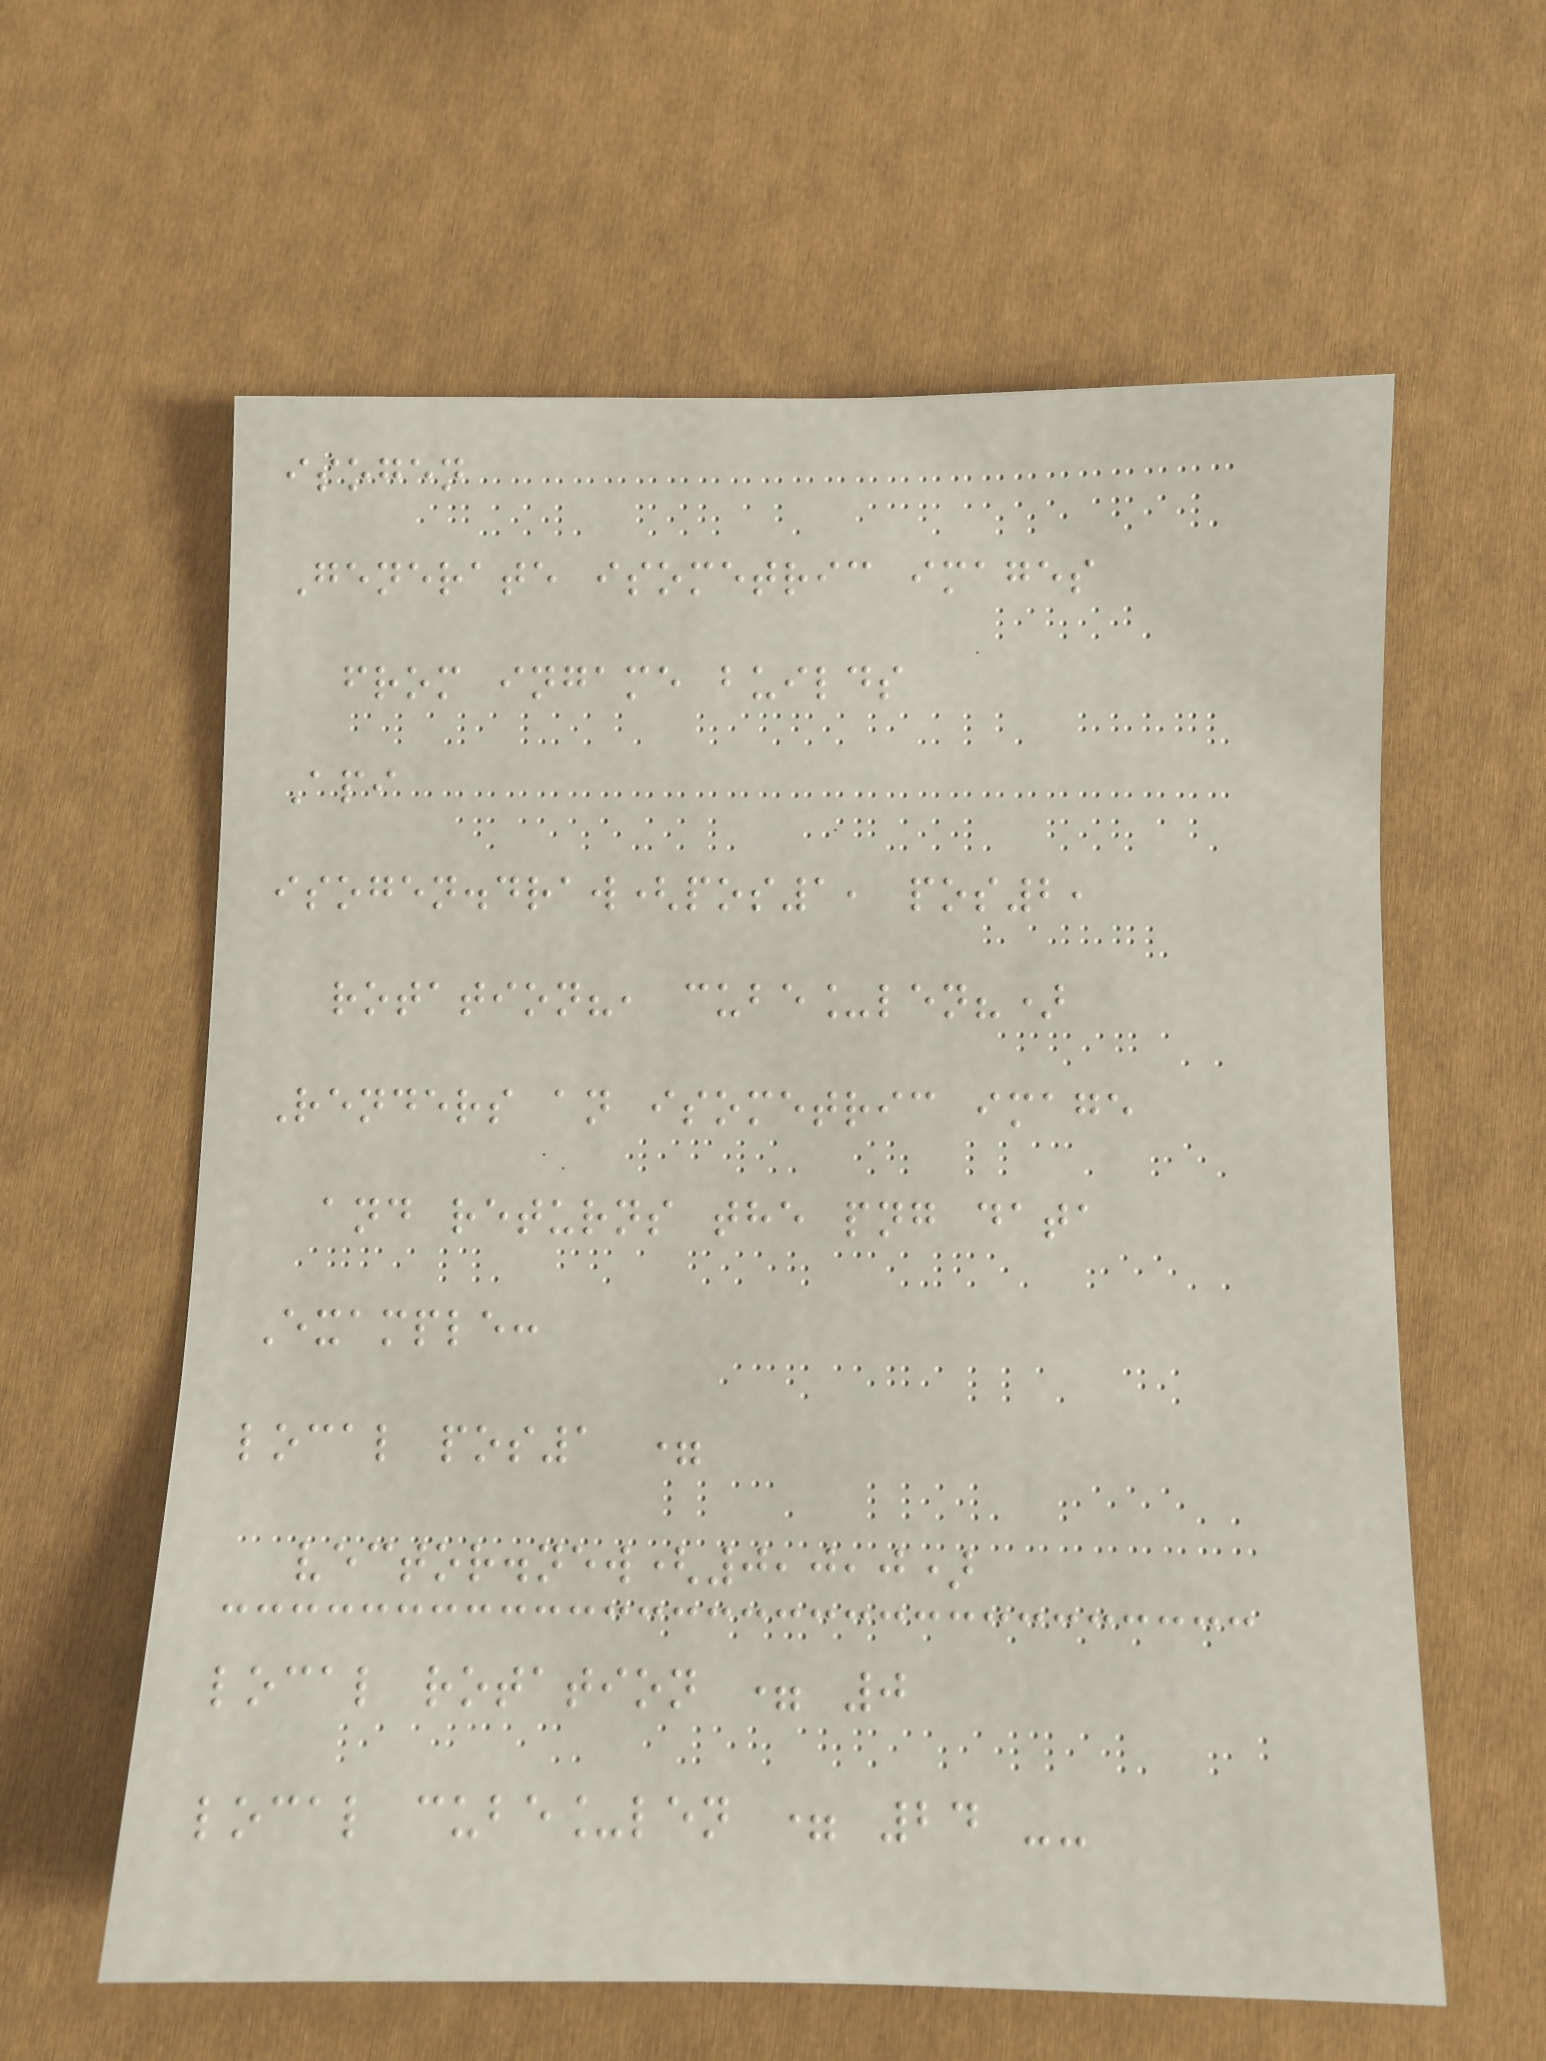isogen
Generate isometric images
from ingame builds
Api
isogen.draw(pos1, pos2,
rotation?, cube_len?)
Renders an isometric image
and returns the png data
Example:
local pos1 =
vector.new(0,0,0)
local rotation = 0
local cube_len = 24 --
